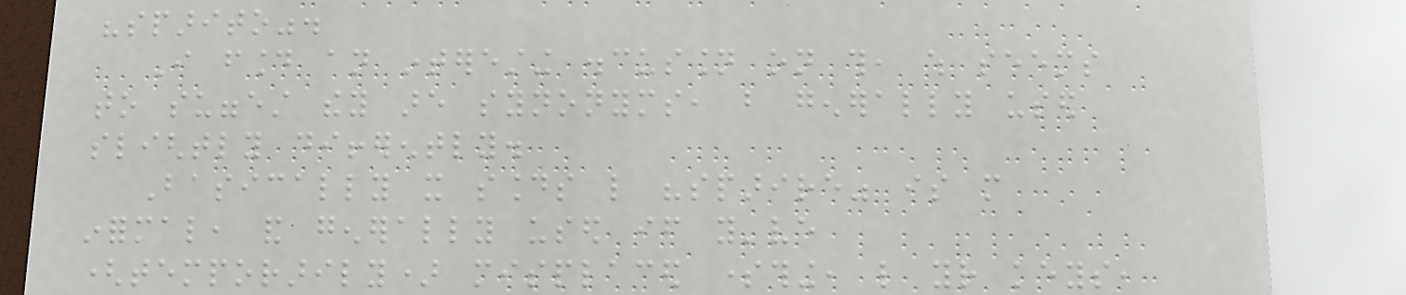"sparito".
I found an interesting discussion on this, which seems
to suggest they are synonyms, but generally used
slightly differently.
Basically it sounds like "sparire" is more
informal, and generally used if you've
(temporarily) misplaced something, like your keys,
